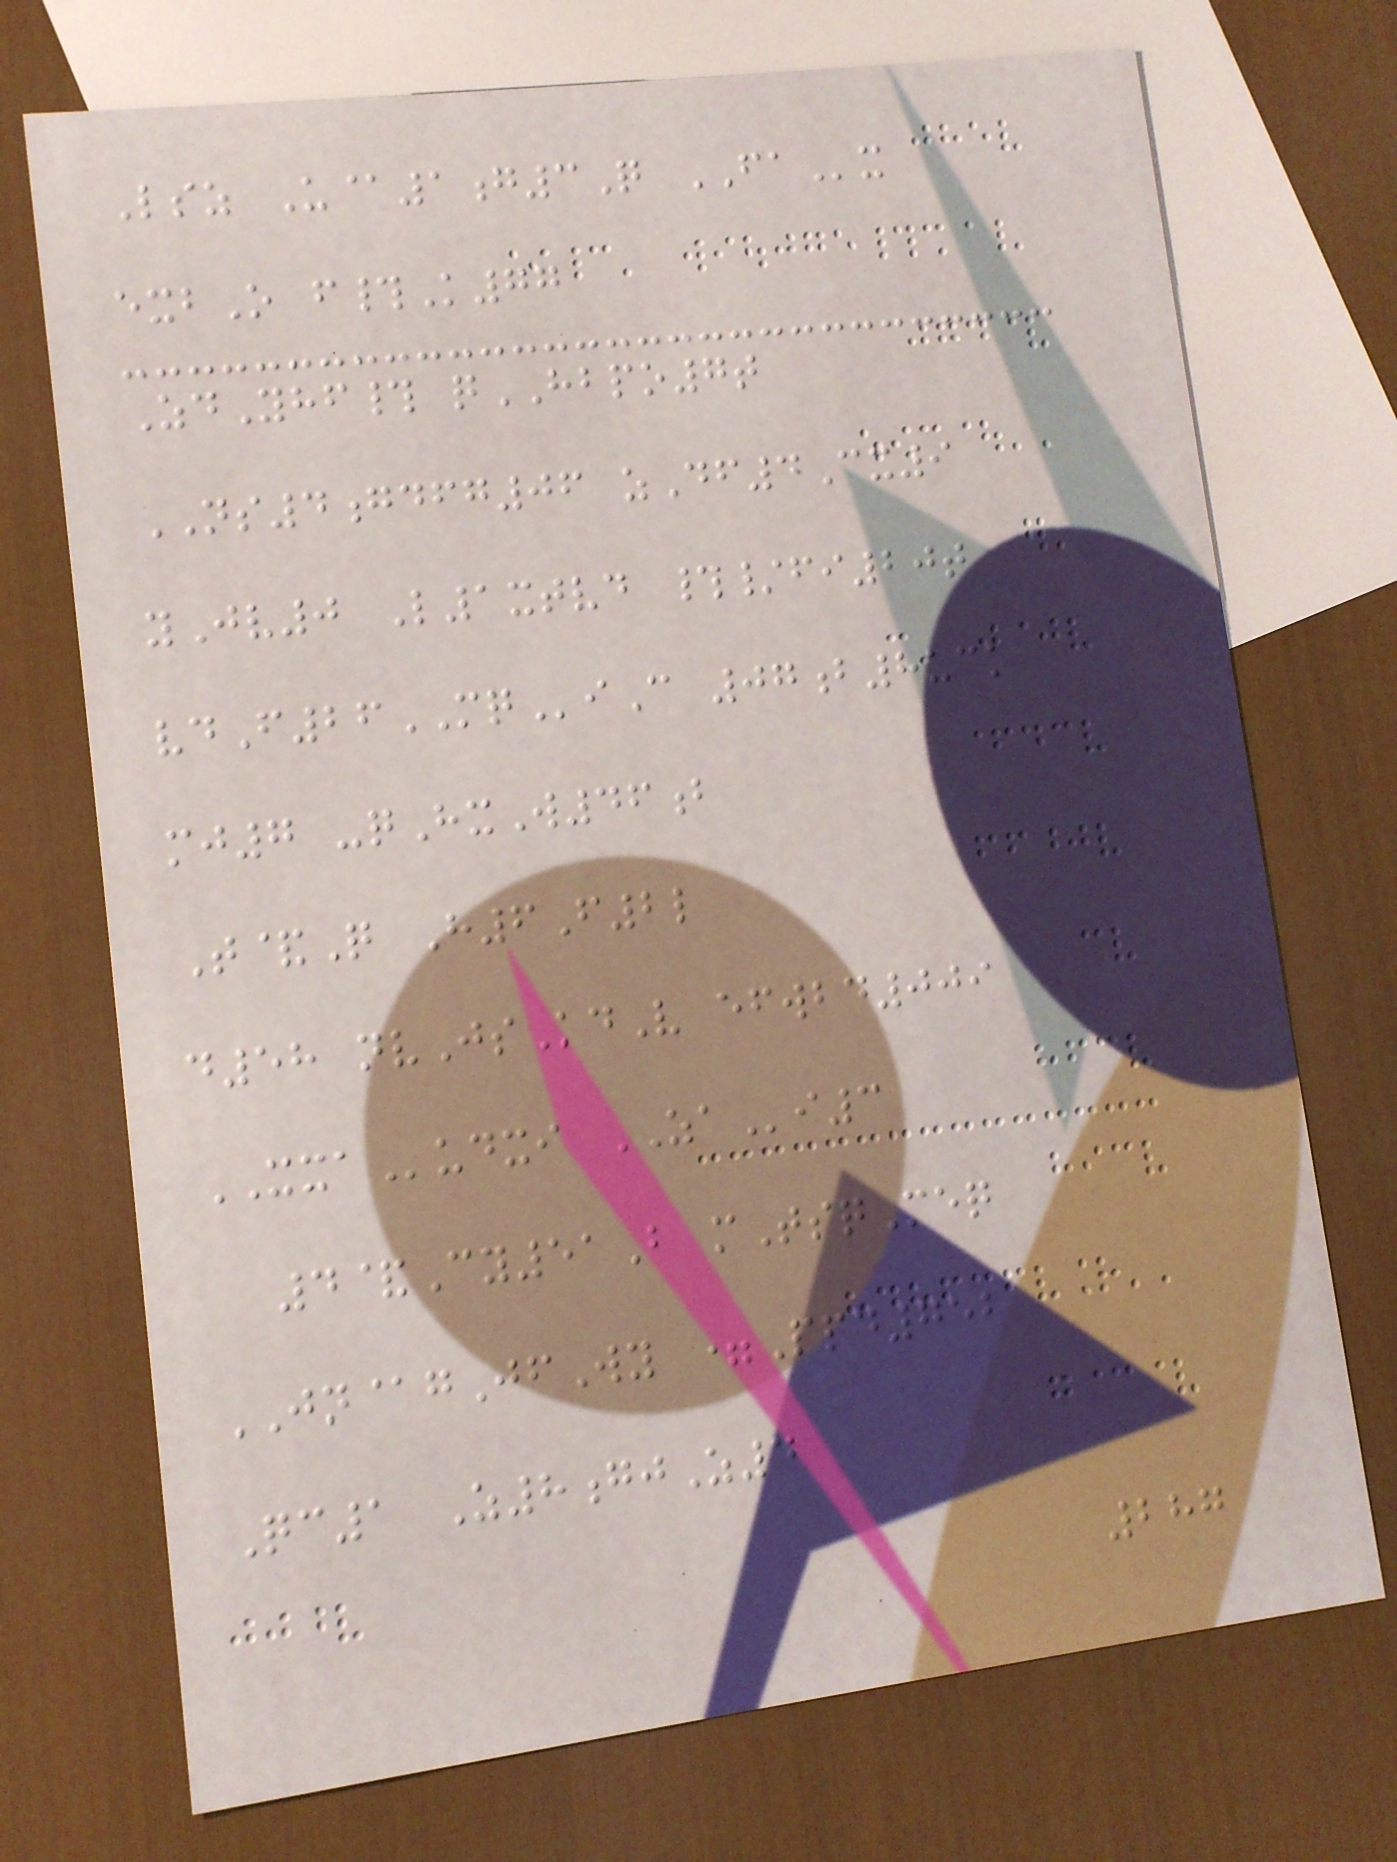Lsz U@1g3Q FAx
exbO f#K77
ZdYhf# qHBPO7t
NS4gdfg06 zDf4Cx9
yJv0 L1xtvd #/fi20t
vdF26MQiC 07b8uck
mj7 -qHxW46b
T&Q H6F2l
d58 nvJsKdV efwbd009
XXAudxi ZAi3
4&Cy51B mTsqMeq
JN@gJfWy =Ppd752
Qc1 Z8gjZ4
287
